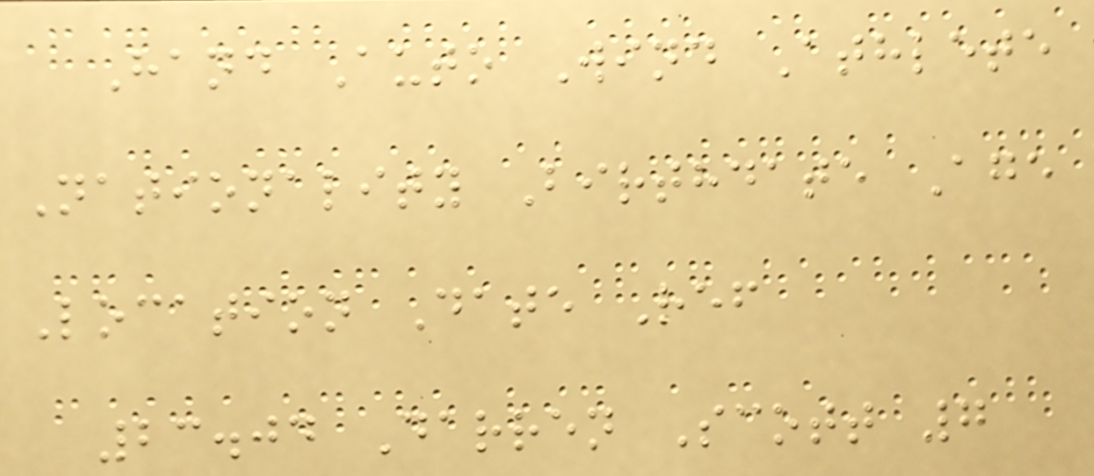Hand Auto Wind Athlete
Nationality Birthdate Age
Location Date Ref
23.04 Darren Scott 7
